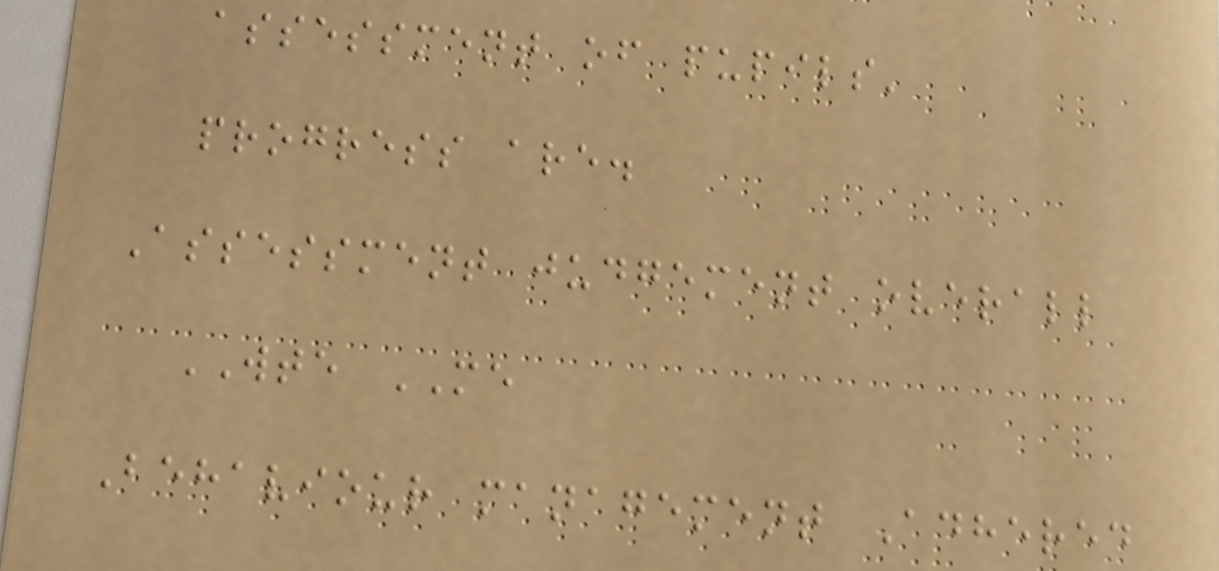assessment of pupils'
progress are.
Assessment judgement overall
WTE ME
Behaviour management Adhered
